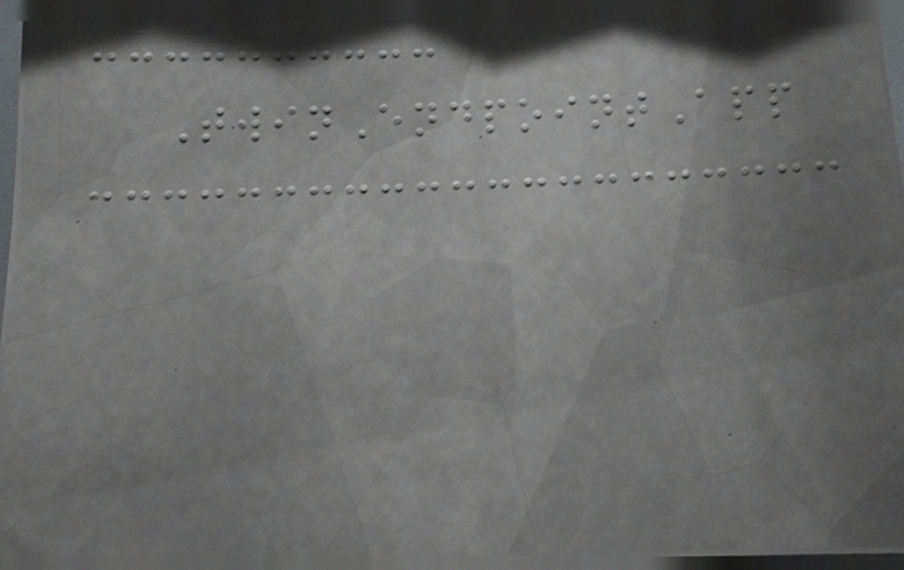TwinEndpointApp
